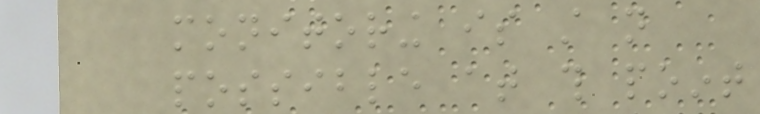monitoring is still not
possible at this point
